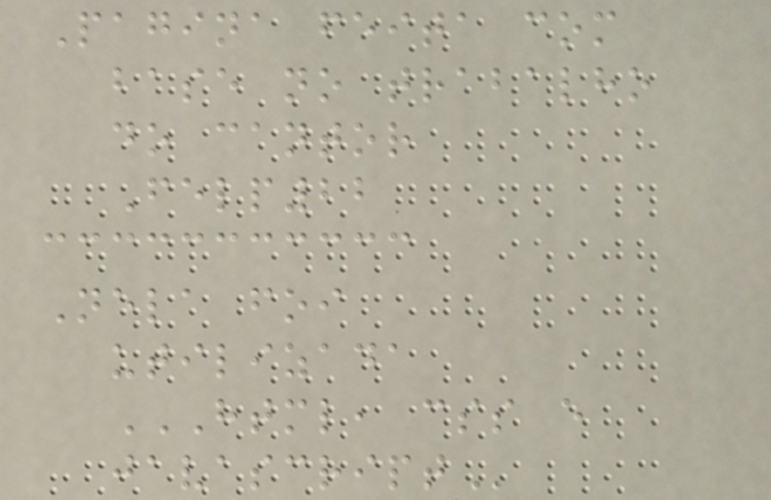Pagina feita com
base no trabalho
do cantor
Felp22
Nela foi
utilizada
HTML, CSS E
JAVASCRIPT
